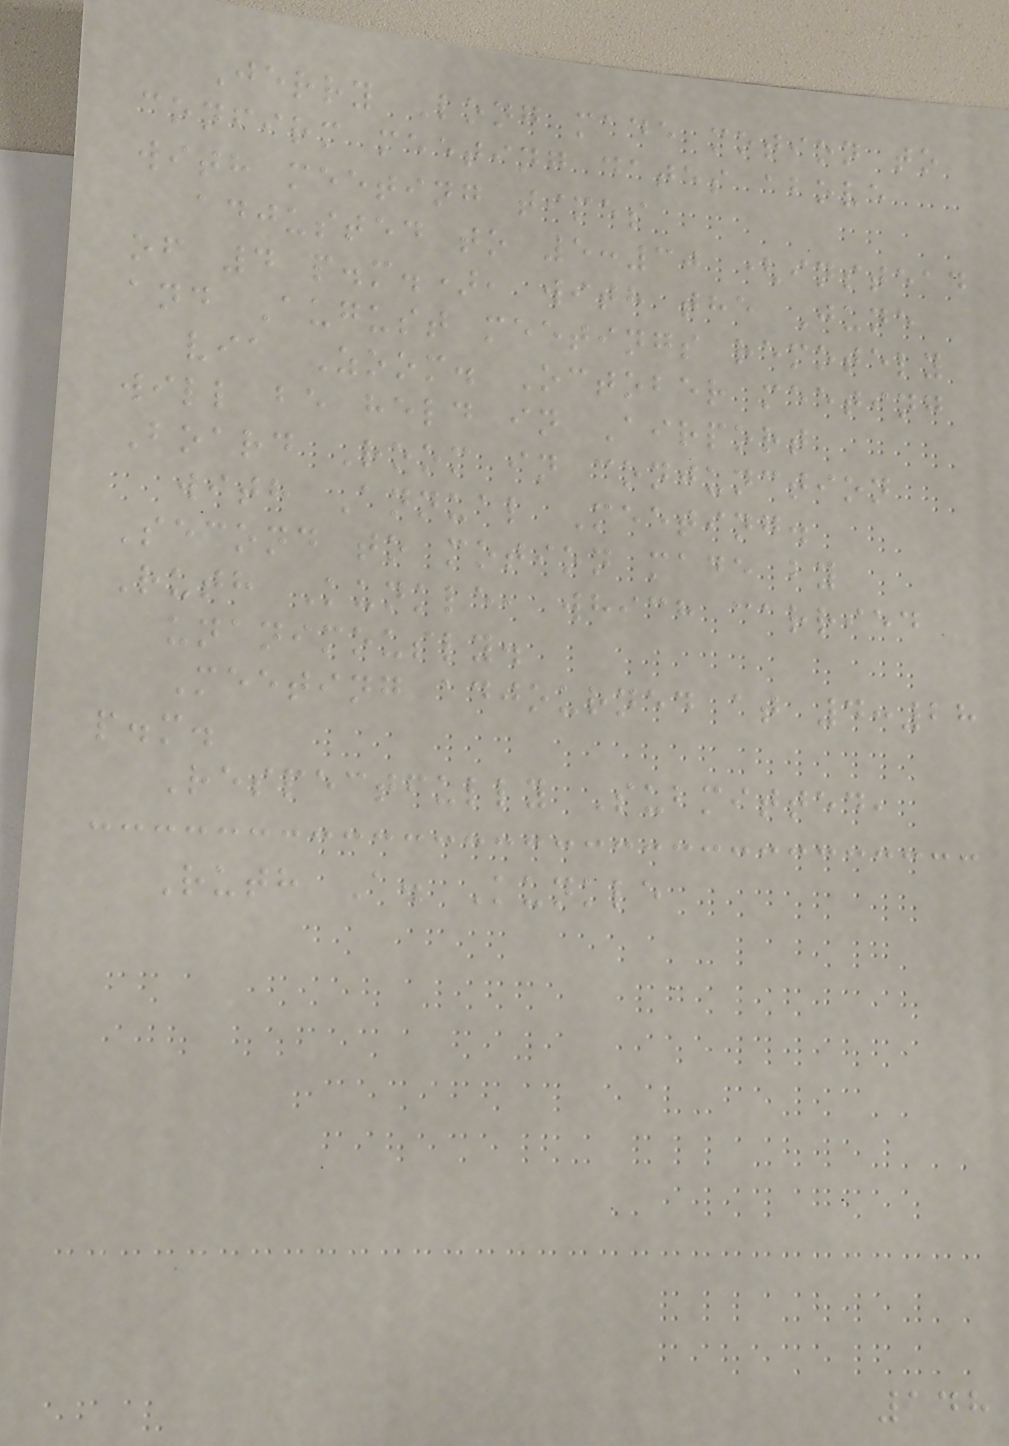Jerry Long made motion to
confirm meeting dates above
with meeting times
adjusted to 5:30 (instead
of 4 p.m.), with the June
and August meetings remotely
via Zoom. October meeting
will be held in Airport
Board Room in conjunction
with Annual Meeting.
Second to motion made by
Ruth Kunkle, which carried
unanimously.
Meeting adjourned at 4:28
p.m.
Respectfully Submitted,
Ruth A. Kunkle
148
